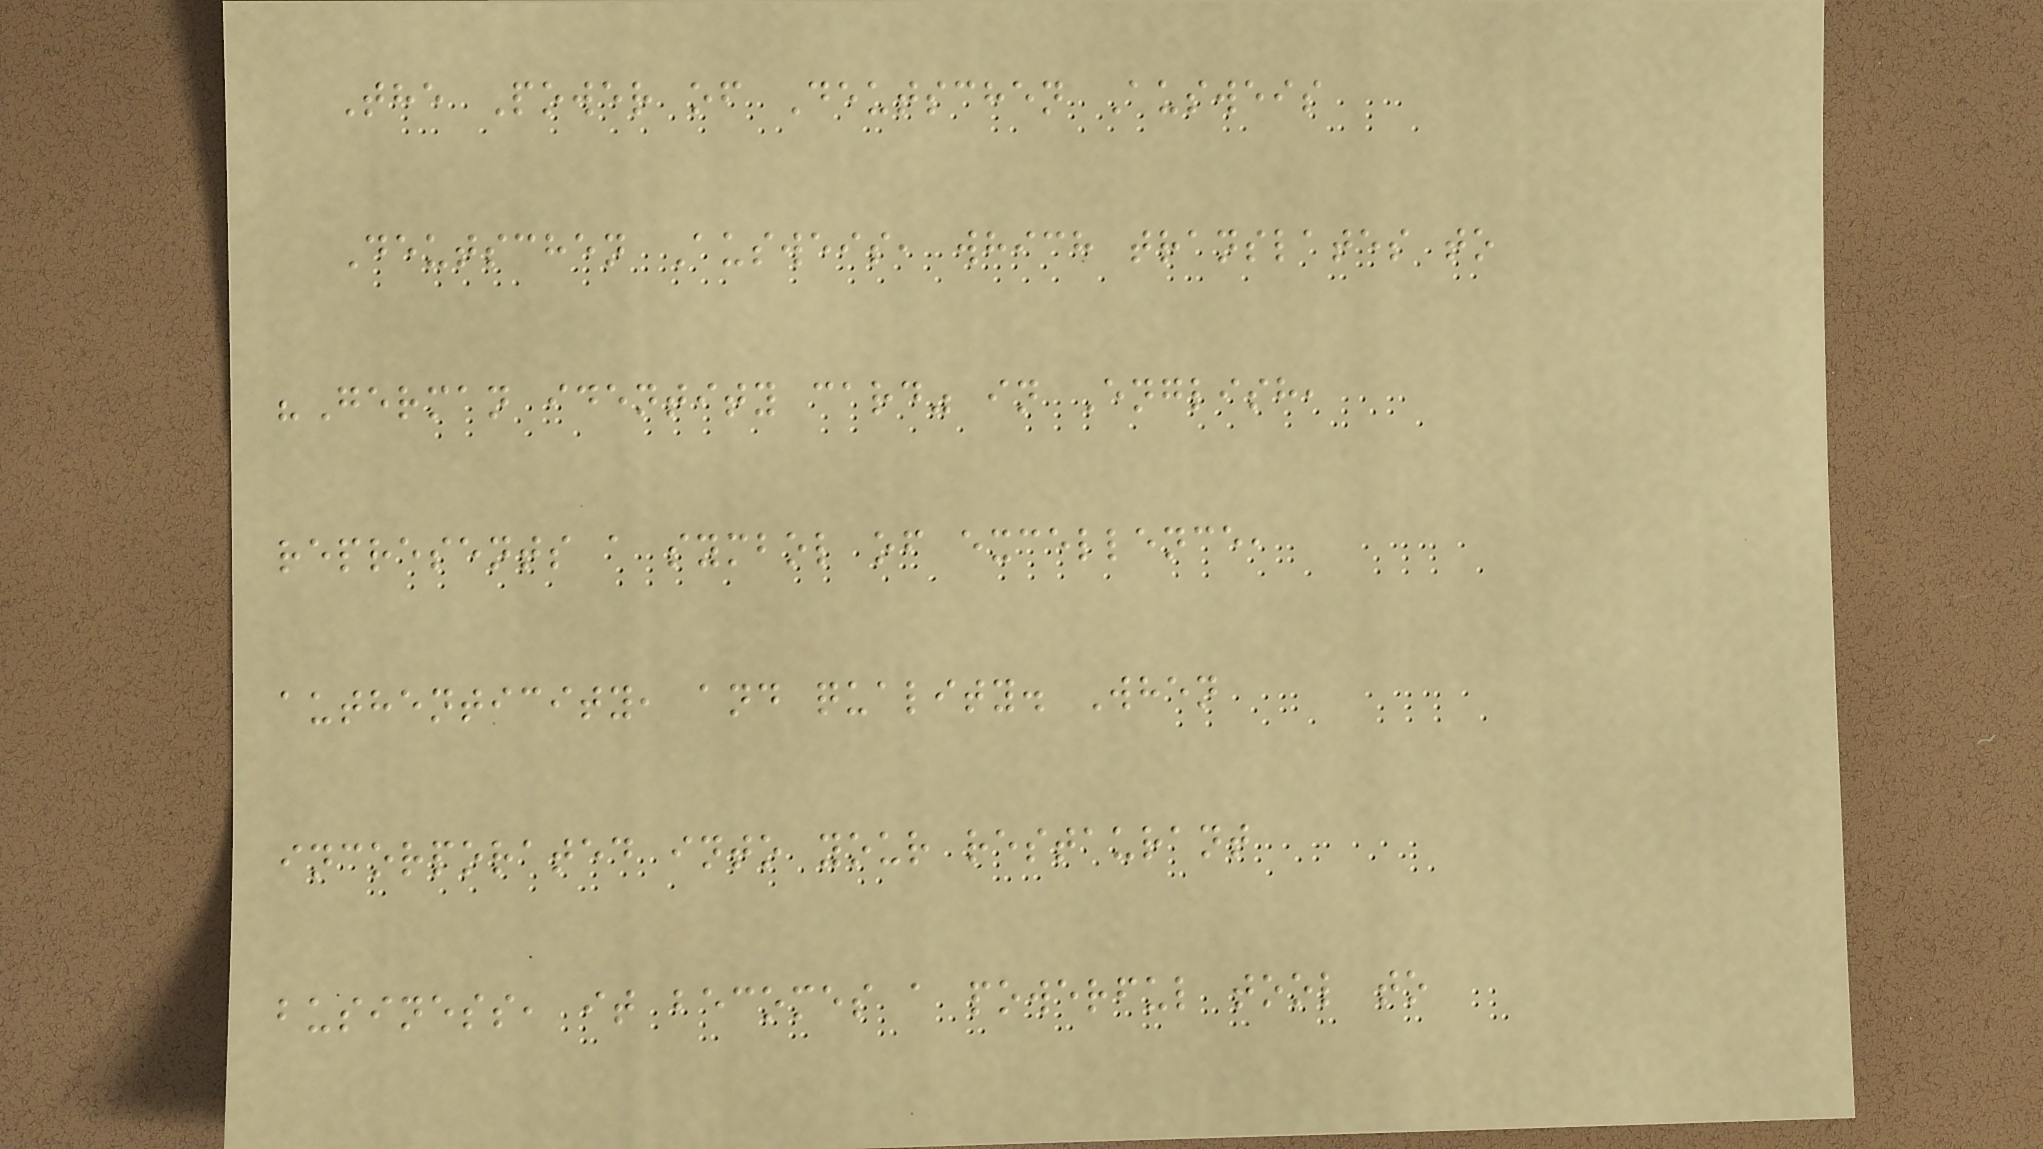The Power of Deutschen Ausweis
Deutschen Ausweis, which translates to
"German identity card" in English,
represents a symbol of excellence,
authenticity, and quality. When
incorporated into your restaurant
business, it becomes a powerful tool to
